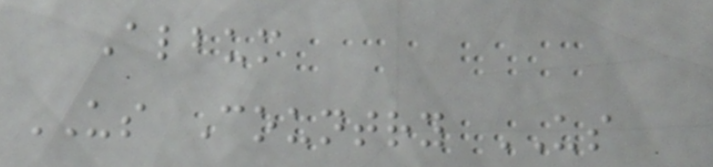Album
US Country US
